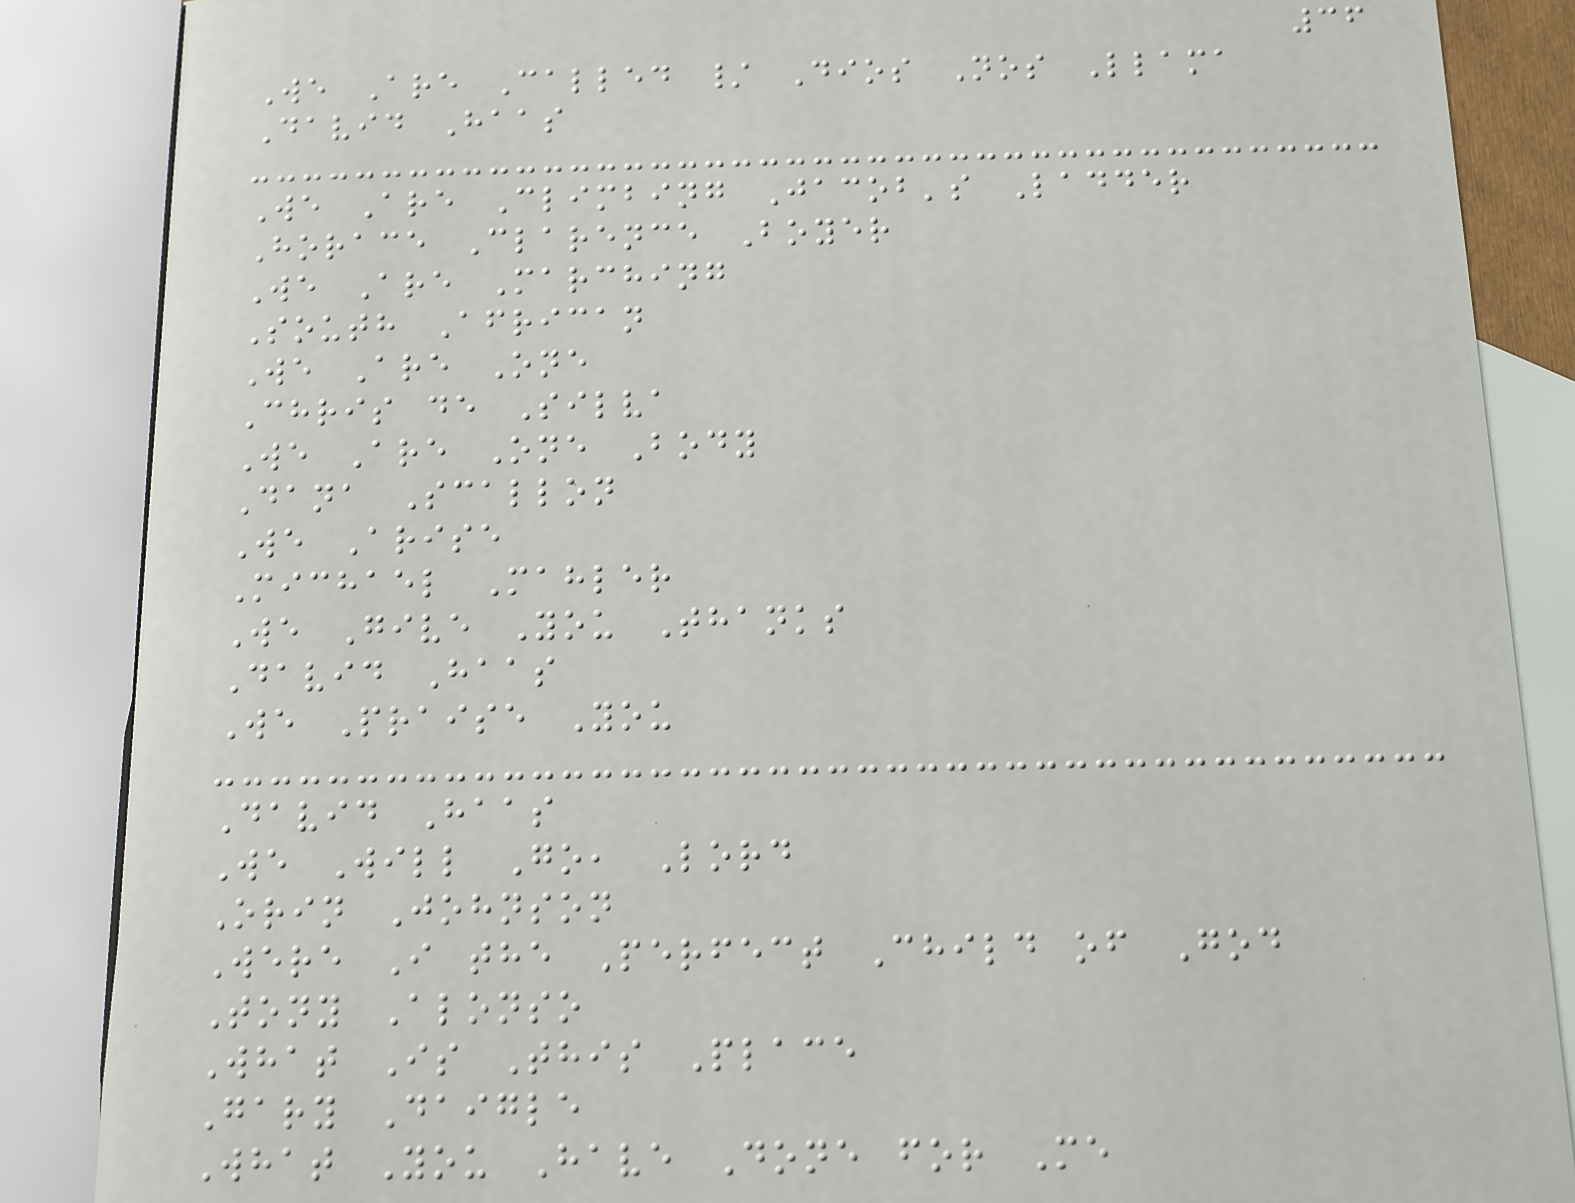36
We Are Called / Dios Nos Llama
David Haas
We Are Climbing Jacob's Ladder
Horace Clarence Boyer
We Are Marching
South African
We Are One
Chris de Silva
We Are One Body
Dana Scallon
We Arise
Michael Mahler
We Give You Thanks
David Haas
We Praise You
David Haas
We Will Go, Lord
Orin Johnson
Were I the Perfect Child of God
Tony Alonso
What Is This Place
Gary Daigle
What You Have Done for Me
